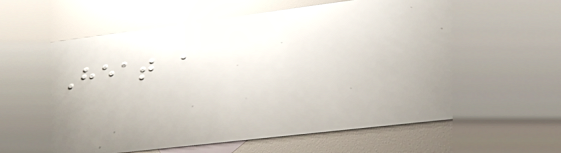Heat a
